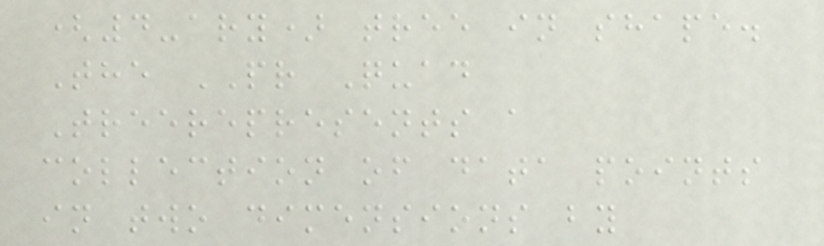(4-ary) tree in shape.
The PR Quad
Treerepresents a
collection of data points
in two dimensions by
